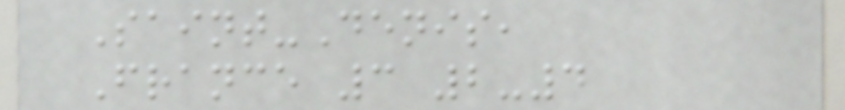Saint-Denis,
France 3 2-4
